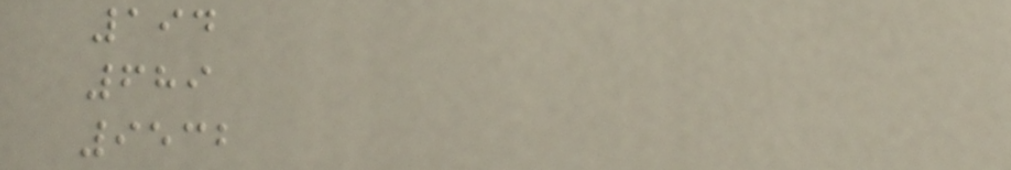194
689
9532
